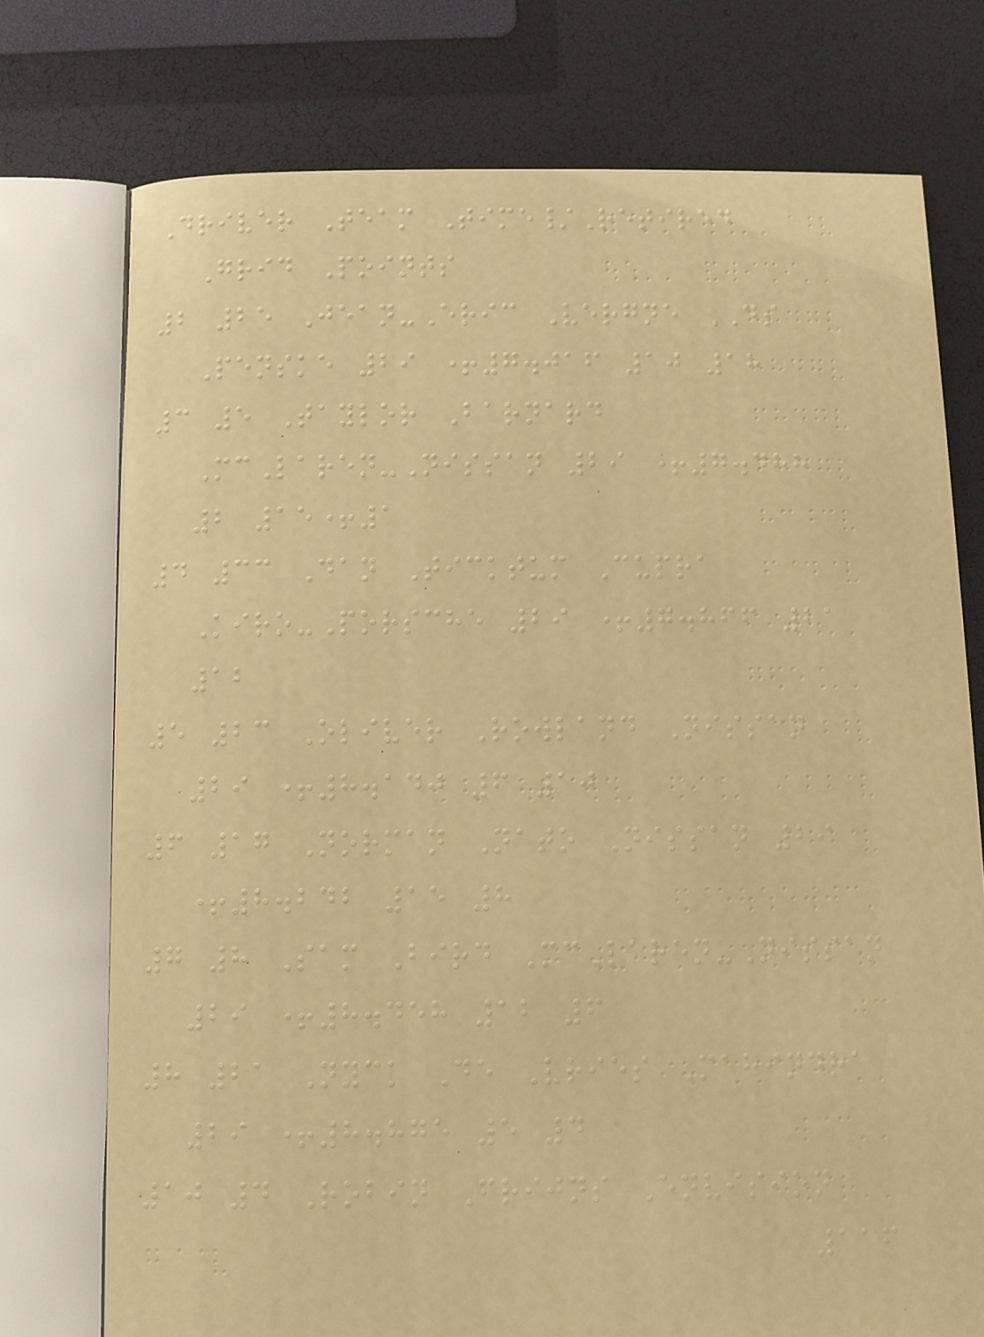Driver Team Time/Retired
Grid Points
2 25 Jean-Eric Vergne DS
Penske 29 +7.016 10 18
3 5 Taylor Barnard
McLaren-Nissan 29 +7.488
2 15+1
4 33 Dan Ticktum Cupra
Kiro-Porsche 29 +7.866 21
12
5 23 Oliver Rowland Nissan
29 +8.140 6 10
6 17 Norman Nato Nissan 29
+8.242 15 8
7 8 Sam Bird McLaren-Nissan
29 +8.458 12 6
8 21 Nyck De Vries Mahindra
29 +8.875 5 4
10 4 Robin Frijns Envision
116
